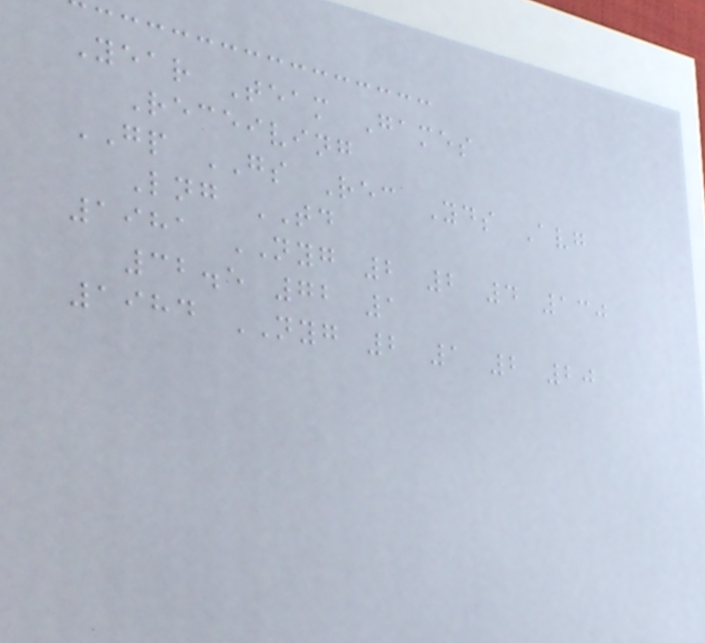Year Team Games
Receiving
GP GS Rec Yds Avg
Lng TD
1981 NYG 2 2 4 130
32.5 72 1
1984 NYG 2 1 2 20
